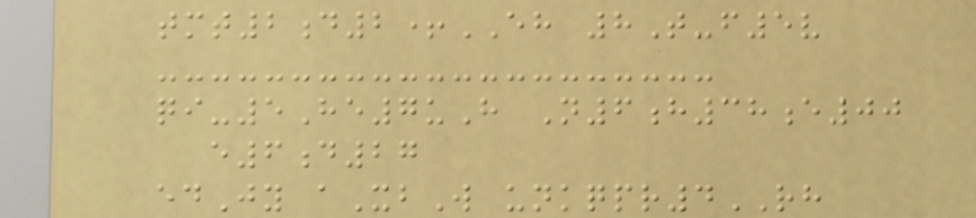tmt2d2+EH 8T-f5v
qi-5He7uH N6h38e00
e6d27
edJy aXbW unkqpr4RH
